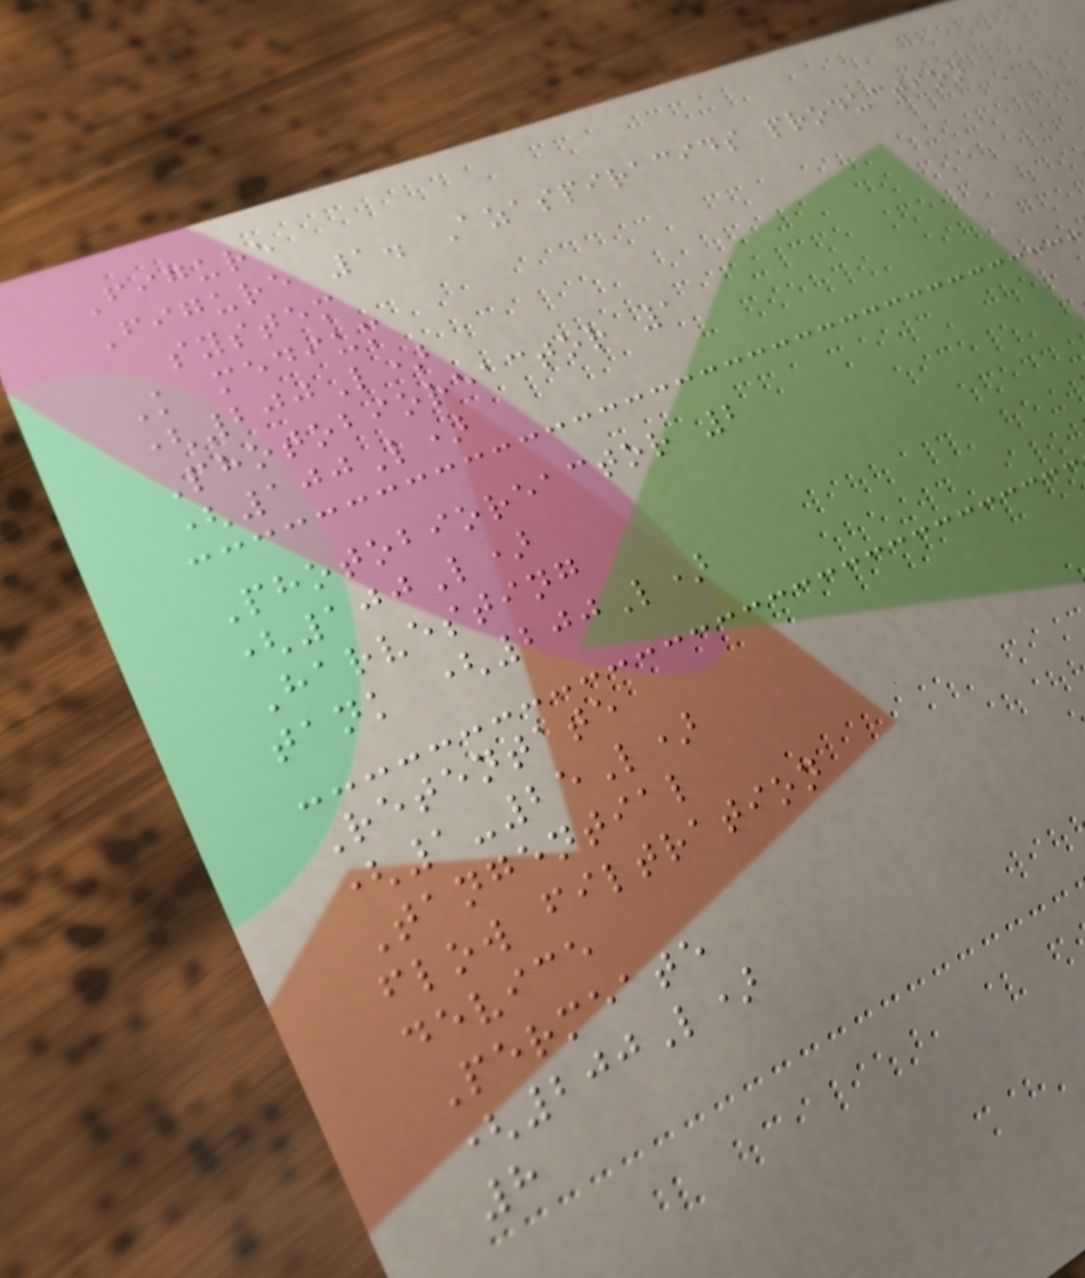Figure
Figure 1. Azaspiracids production
system
K medium
(200L)
Photobioreactor 1
(100L)
Photobioreactor 2
(100L)
Harvesting
tank (200L)
Retentate
(1-25L)
Tangential
flow filtration
device
Permeate
(200L)
8
